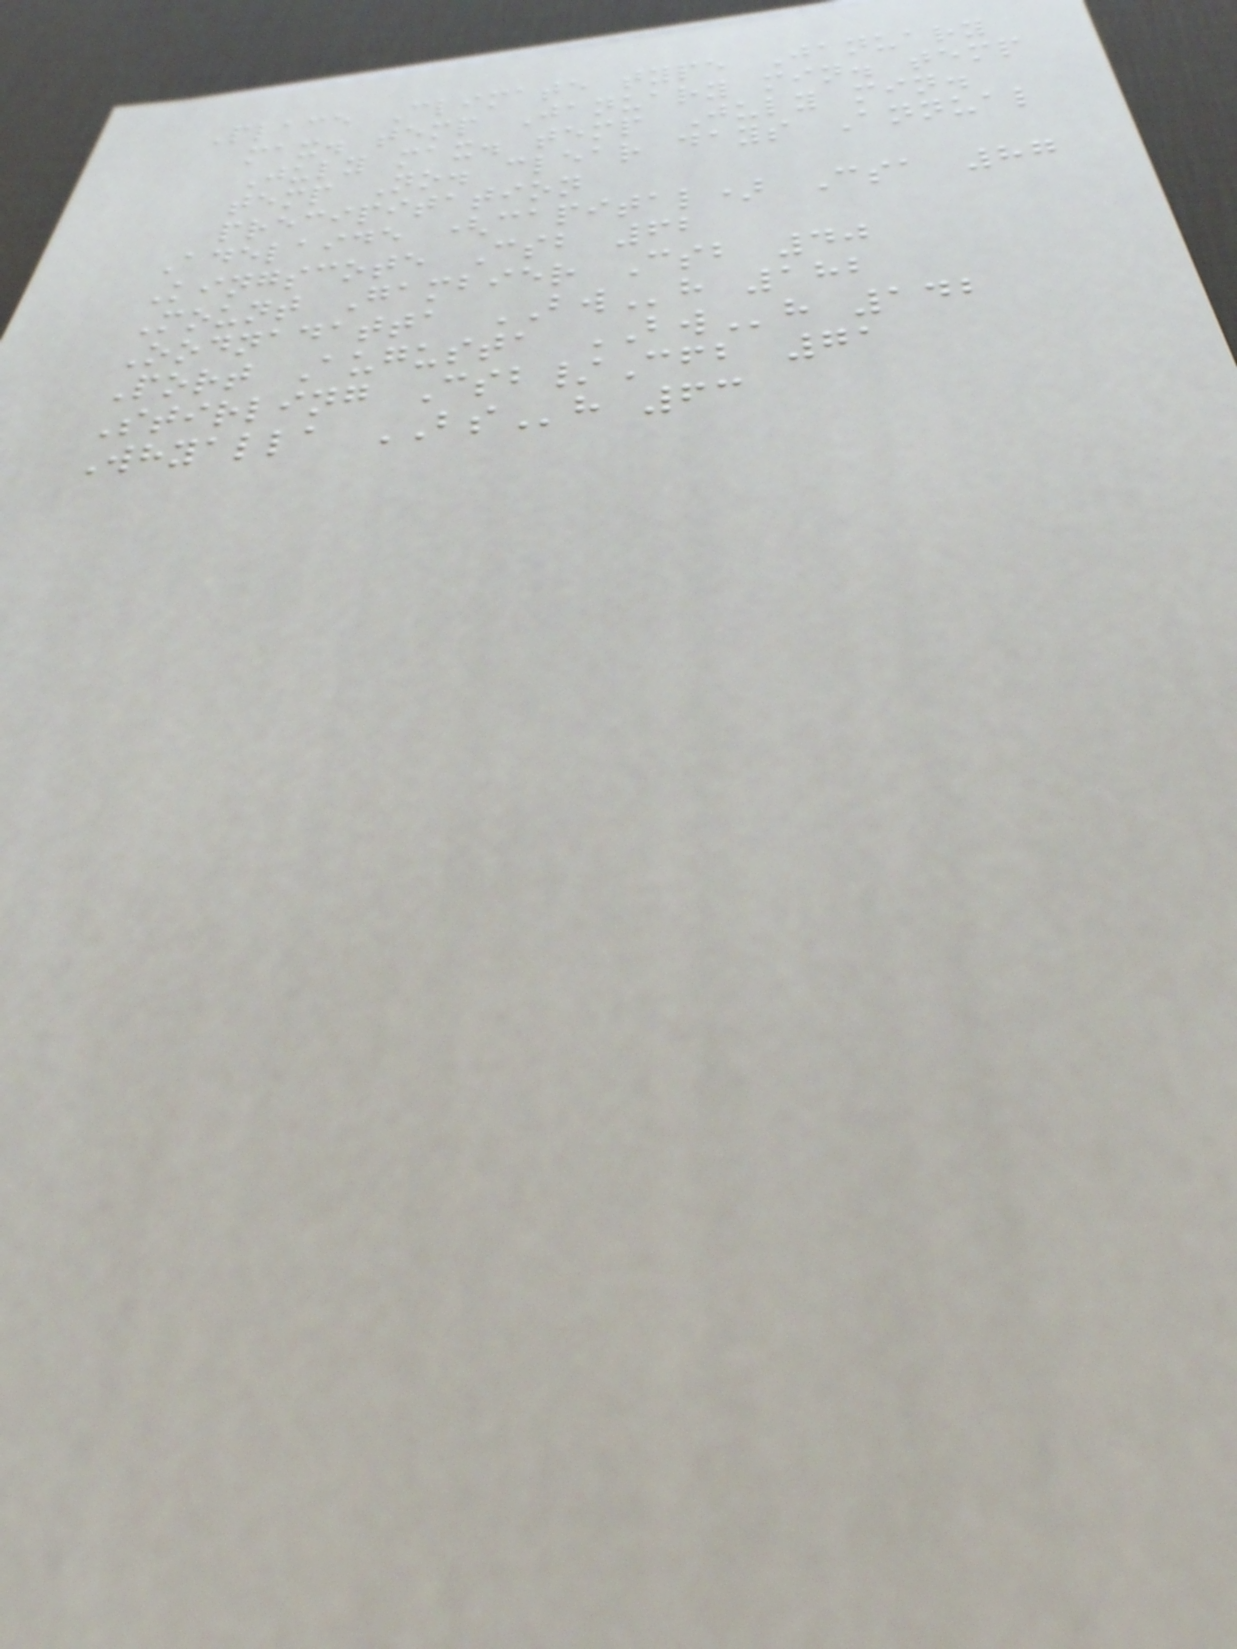Place Climate type January
max. temp January min. temp
July max. temp July min.
temp No. clear days Annual
precipitation
Adelaide (capital) Csa 87
Kingscote Csb 62
Mount Gambier Csb 40
Oodnadatta BWh 182
Port Augusta BWh 142
Stirling Csb/Cfb 71
Whyalla BSh 63
